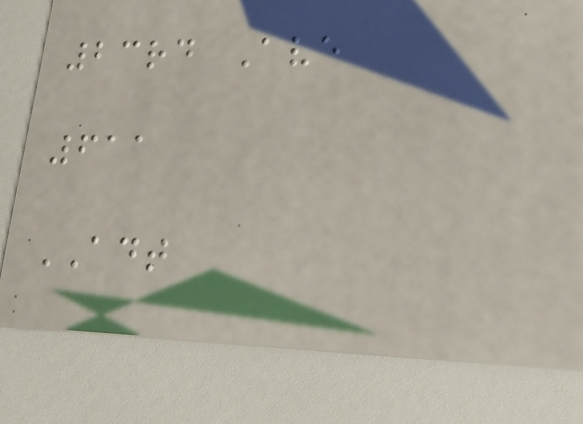23rd Ave
611
ADT
